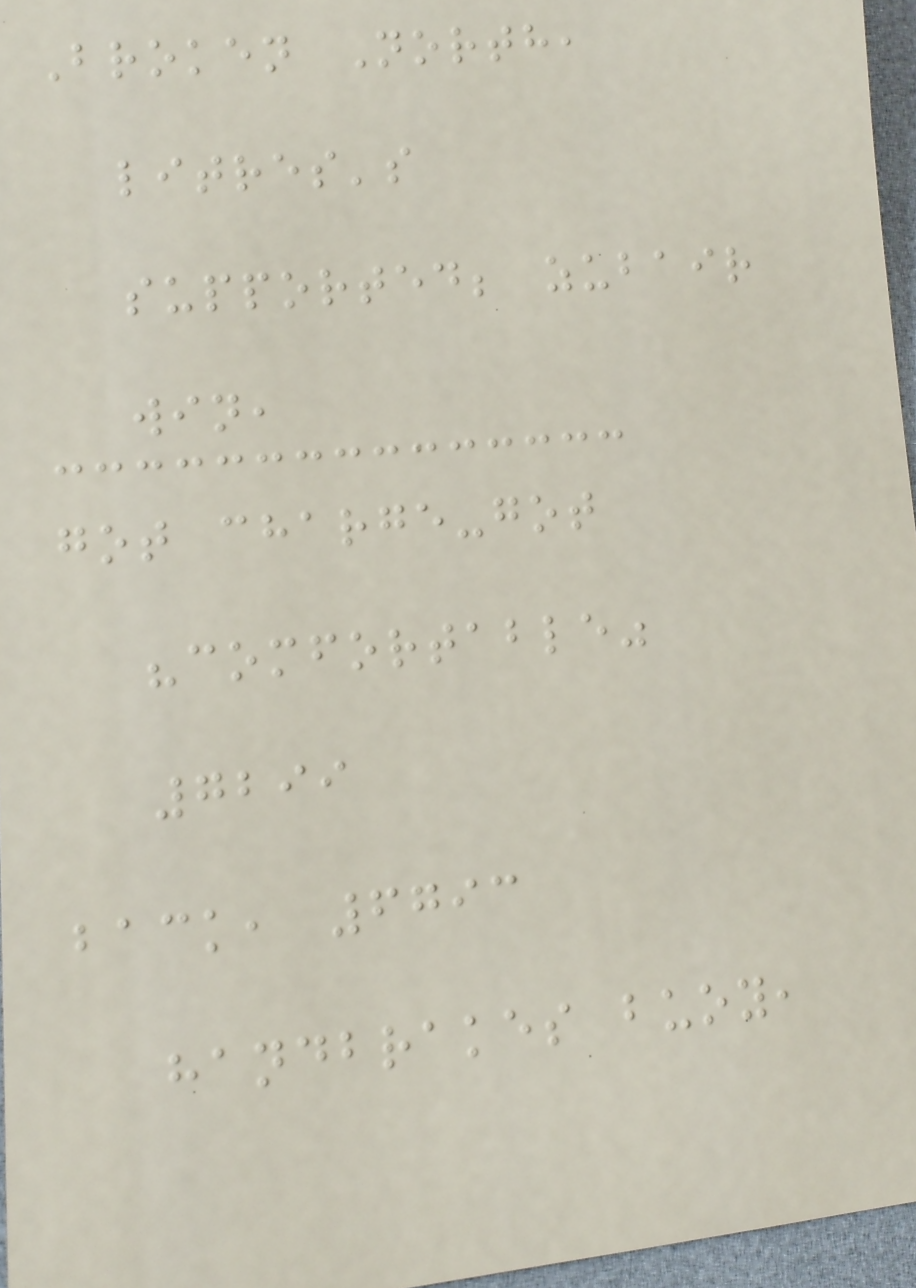Broken North,
litres's
supported; zubair
win,
got charge-got
"comfortable"
7299
back, 6793
handbrakes buoy,
